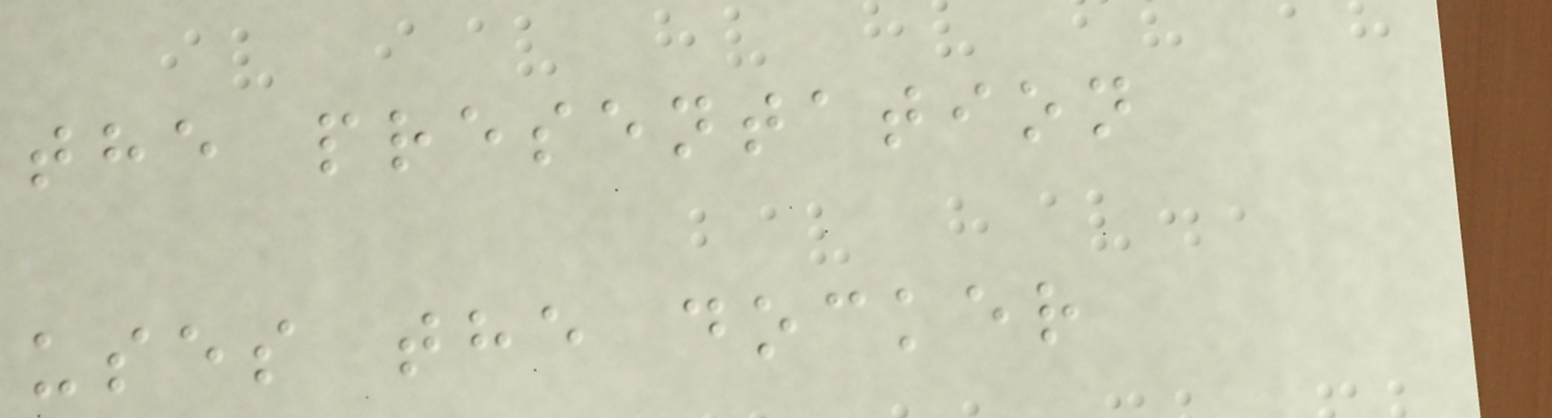the presentation
uses the docker
